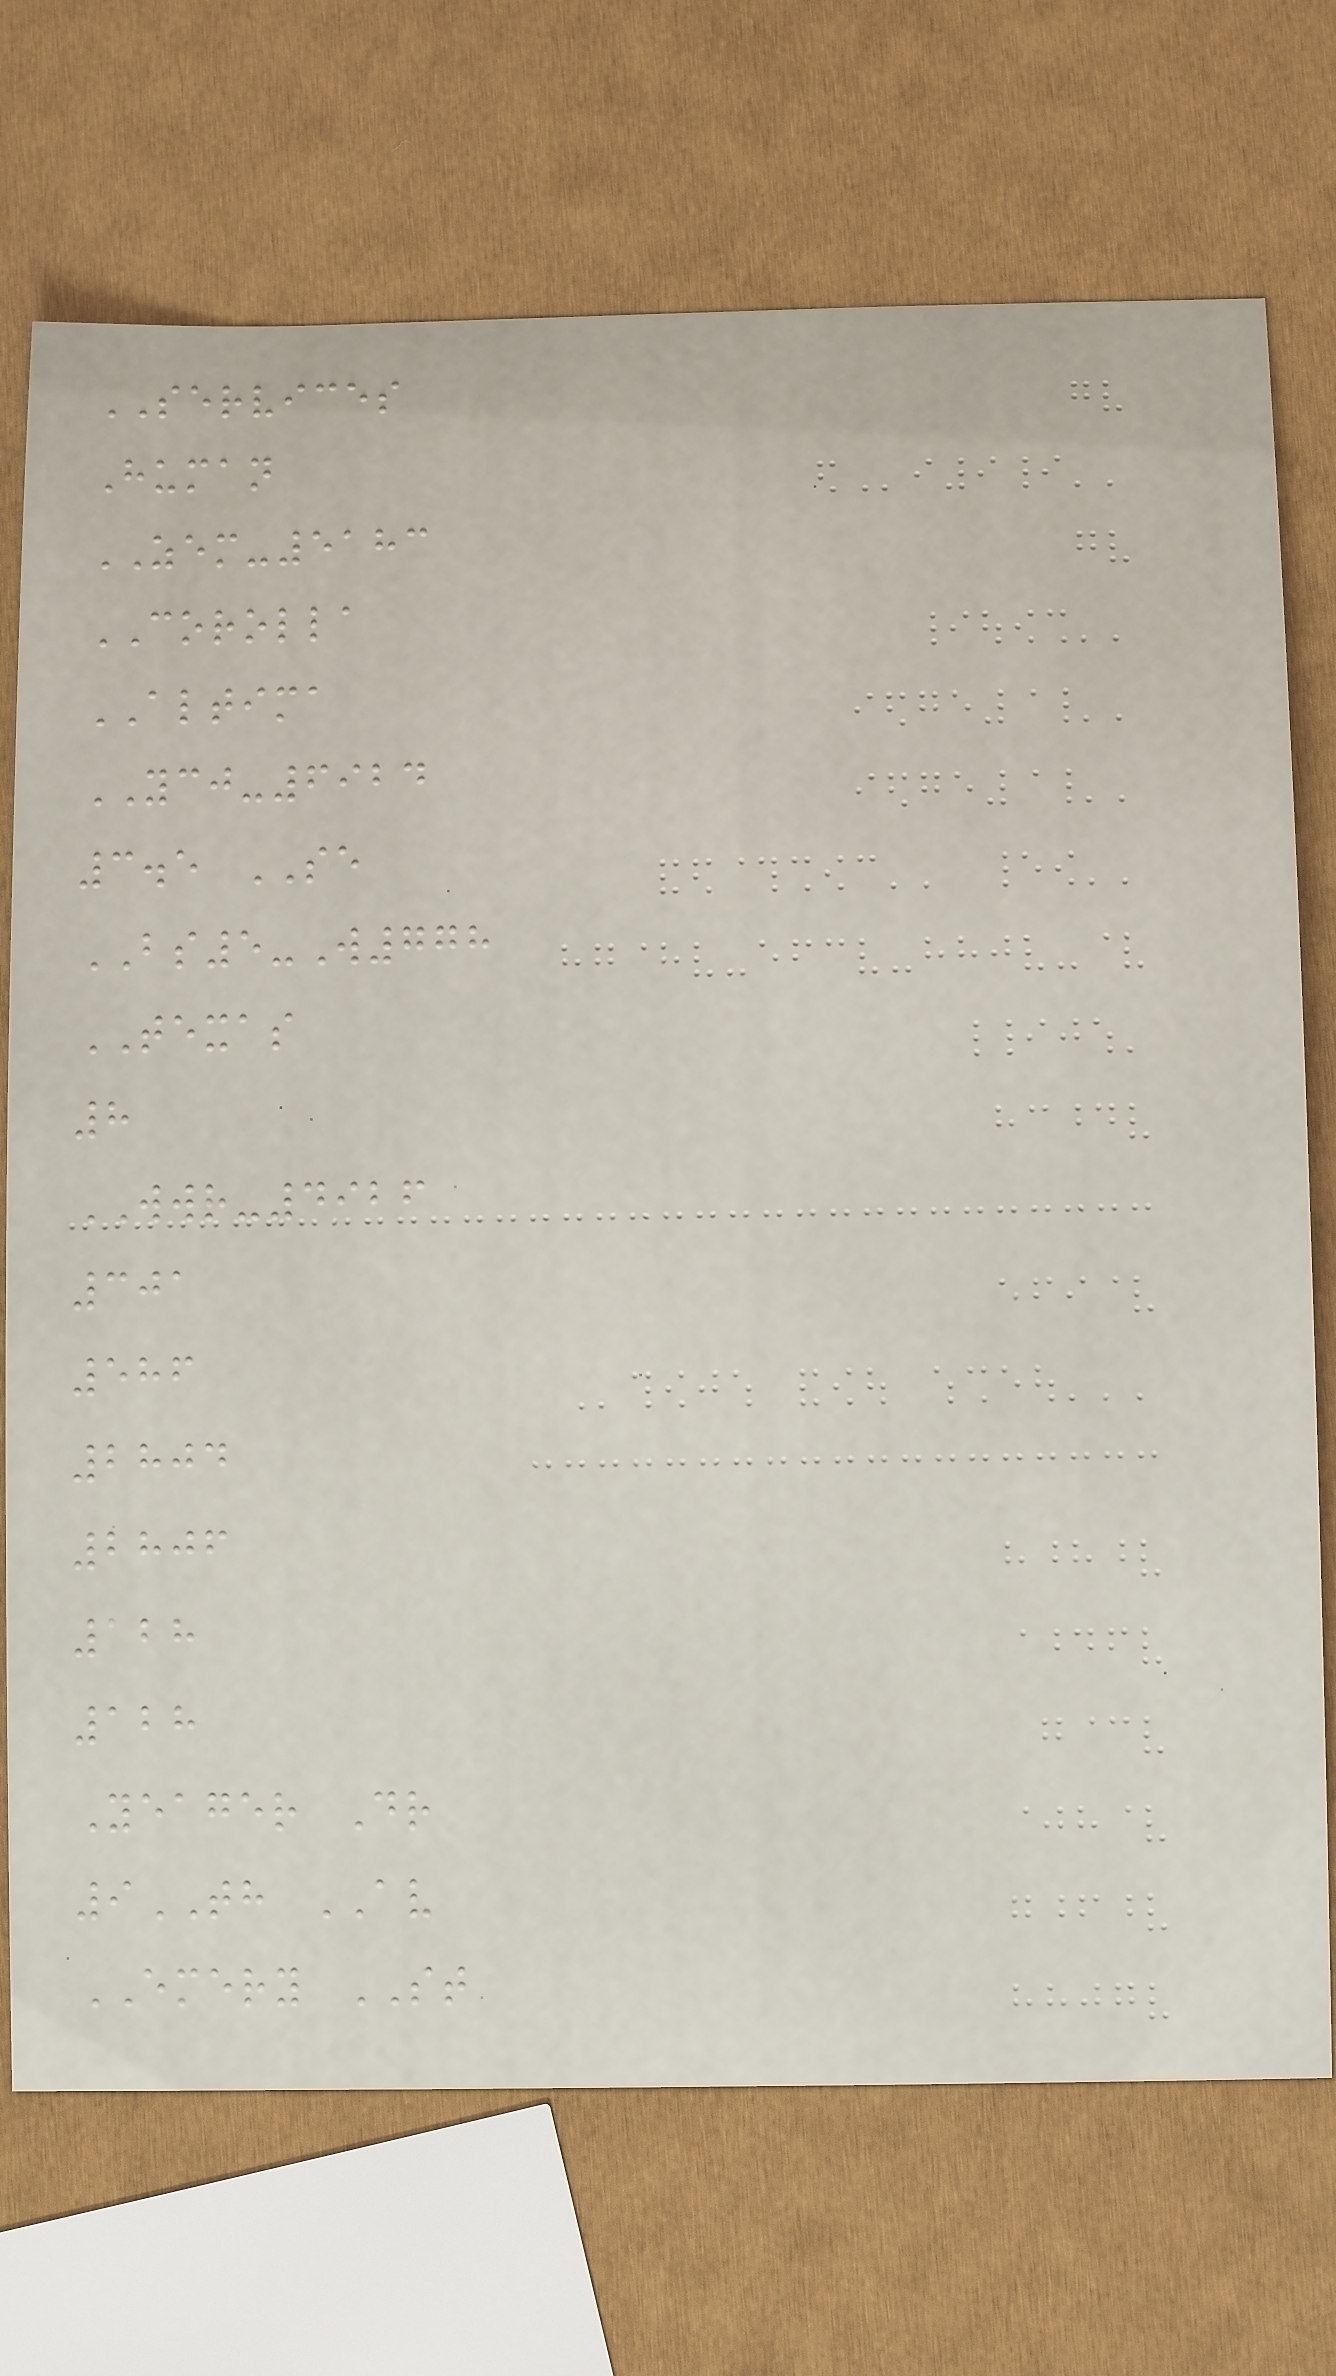SERVICES
Human
ZEM-5183
COROLLA
ALTIMA
YCJ-6924
3.5 SE
BS5-W778
TEXAS
8
WWR-4926
301
586
2804
2806
128
128
Yeager Dr
9TH AV
EMERY ST
